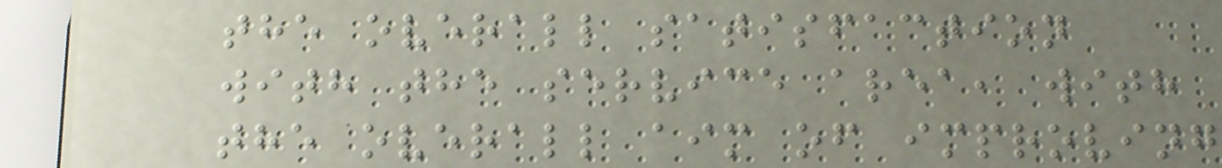the overall satisfaction
with the service area, with
the overall aim of improving
